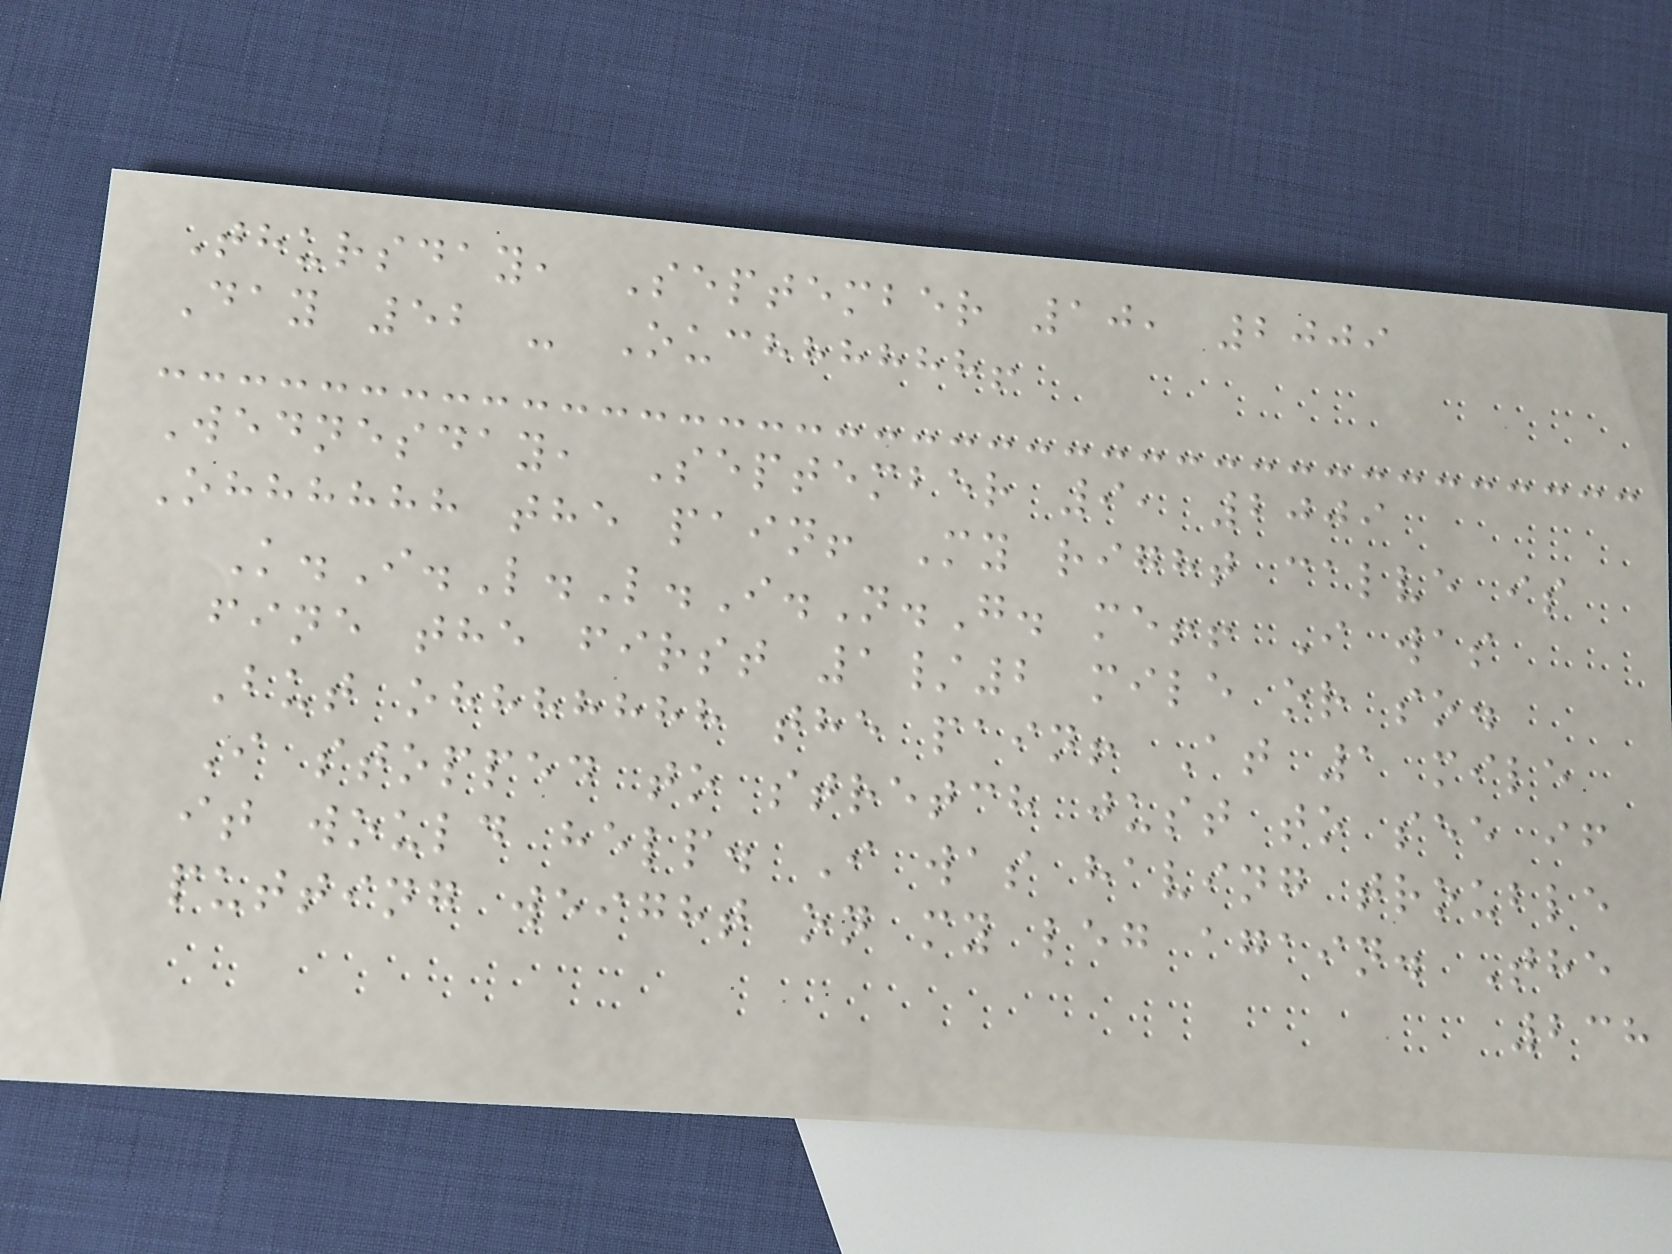Thursday, September 10, 2009
Day 52 - Ouchhhhhh!
Wednesday, September 9, 2009
Ohhhhhh the pain! My right calve is
K.I.L.L.I.N.G. me!! I was
fine the first 1/2 mile or so.
But ohhhhhhh the pain! At 1 mile
I stopped to stretch just to see if
it would help. I was having trouble
putting weight on my leg again. The
238
